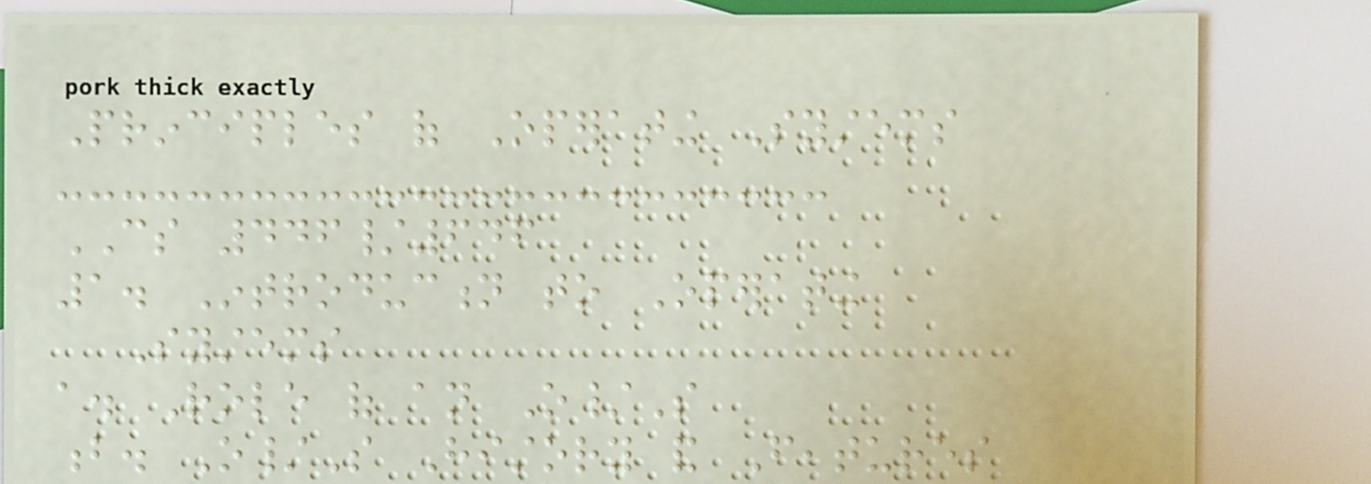Principles of Operating Systems
CS 446/646
1. Introduction to Operating
Systems
a. Role of an O/S
b. O/S History and Features
